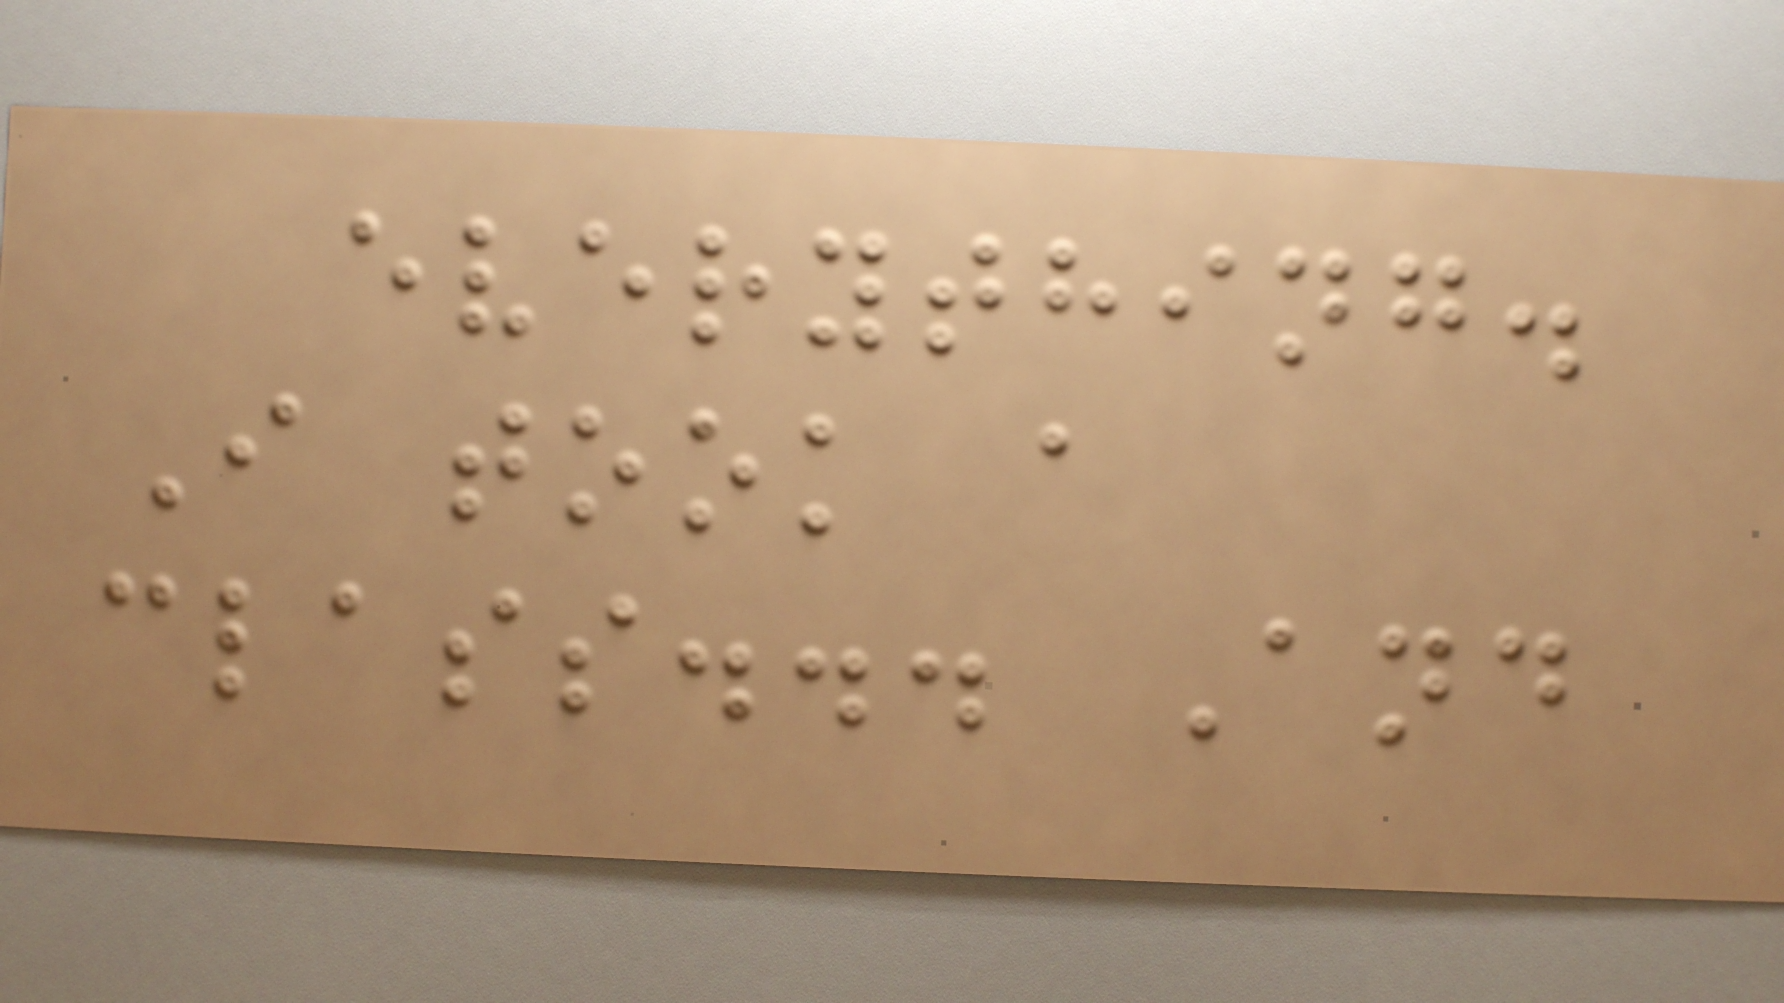everything.
I took a
class... And
